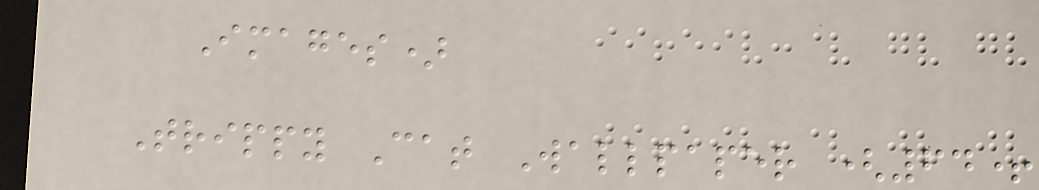Images)
Trippy Cat Wallpaper (64+
